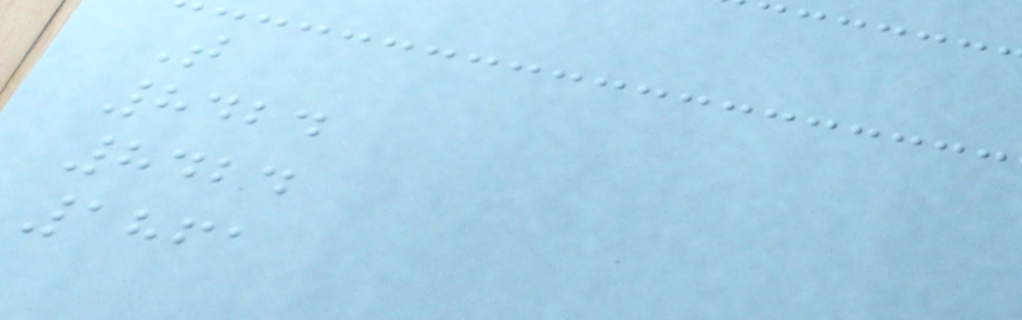T
8424
8424
1861
